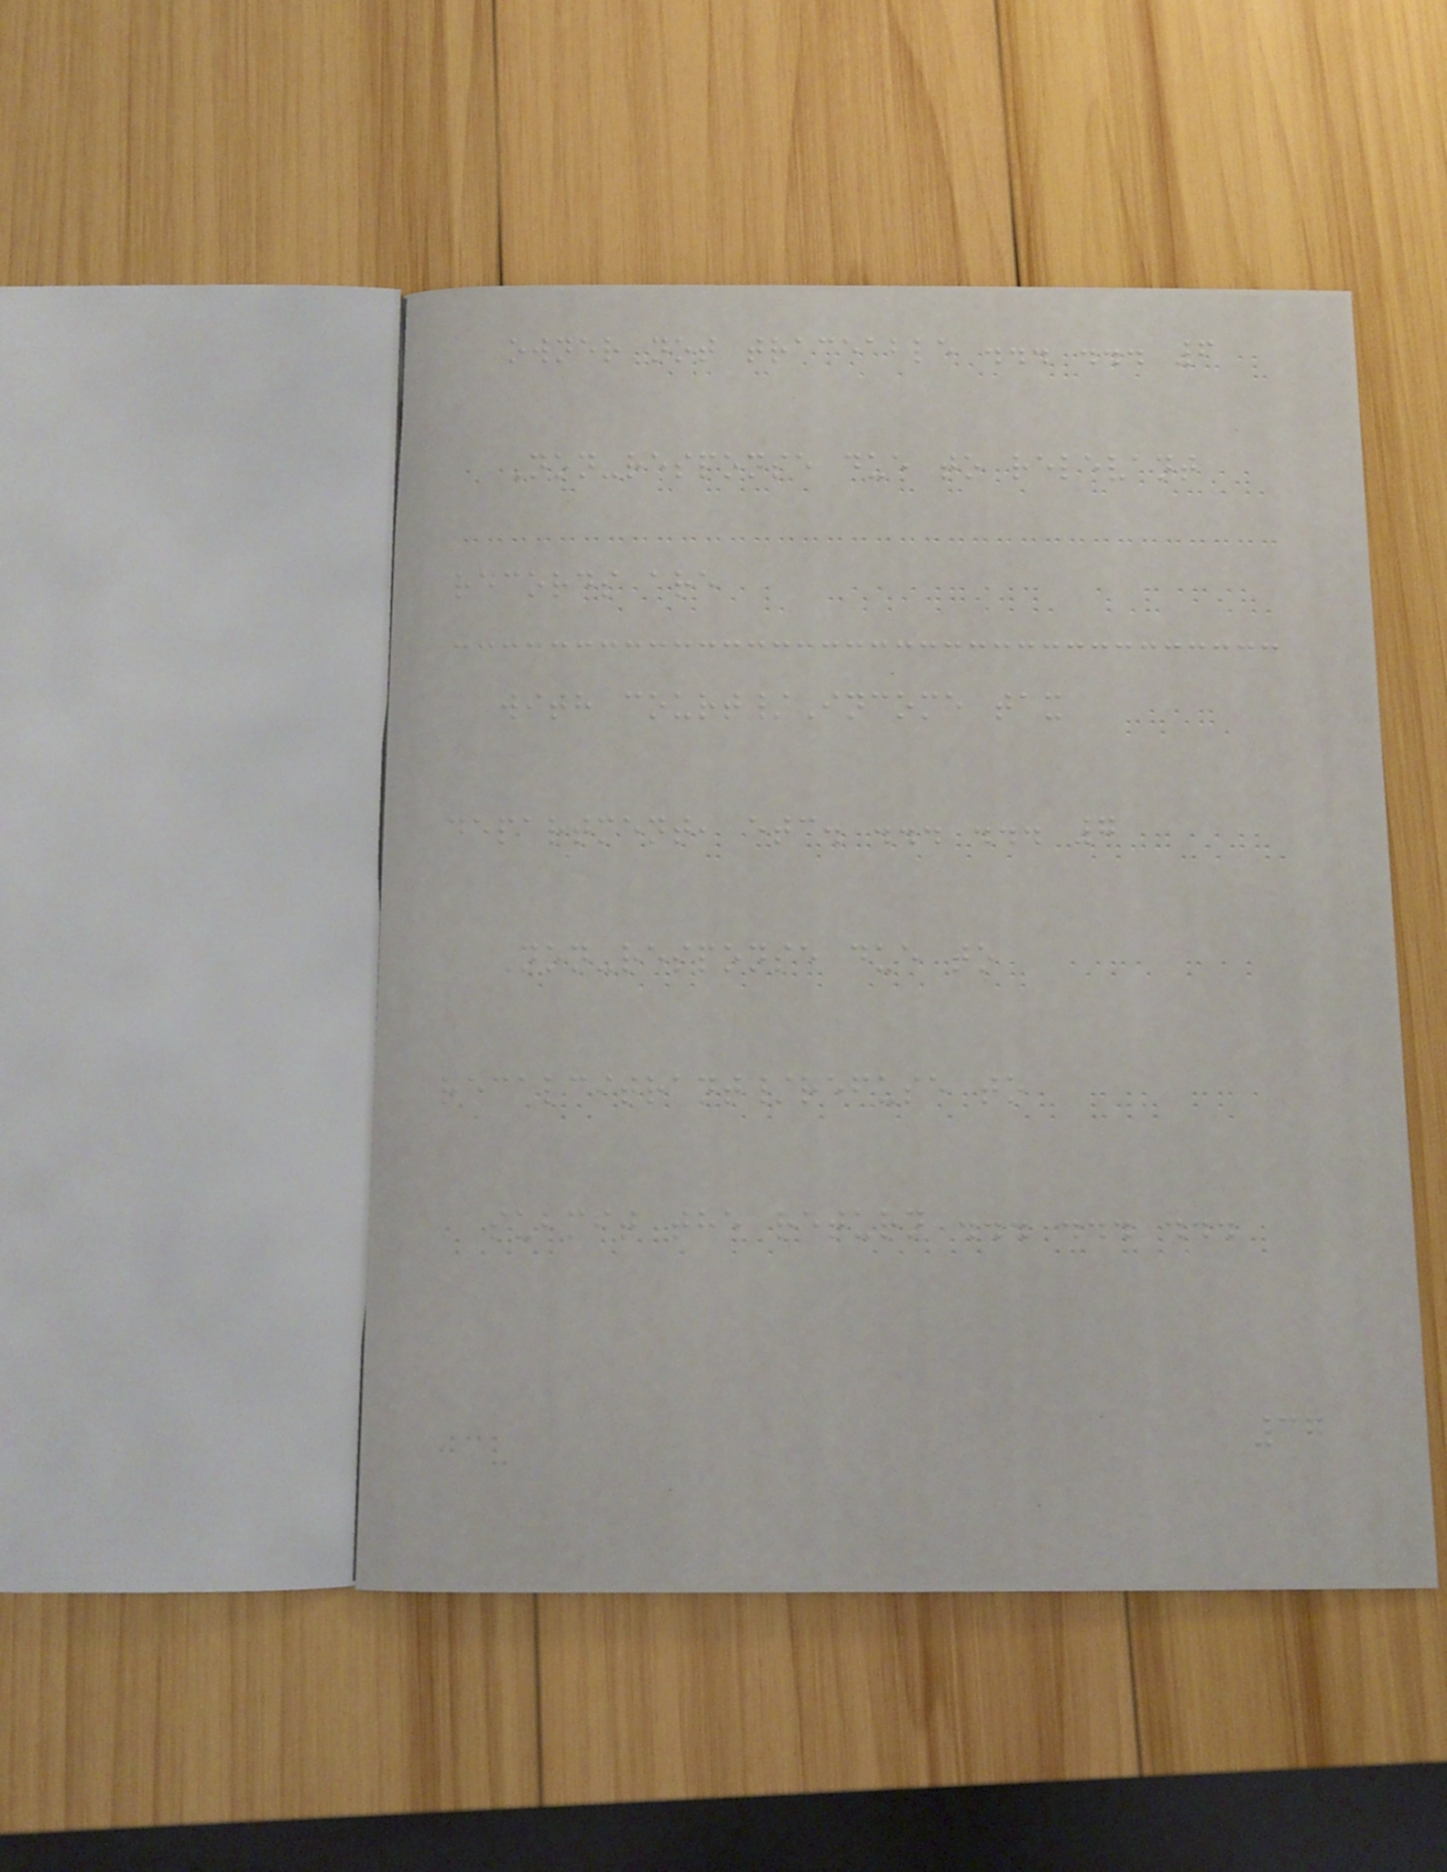owner not traceable ... ... 6
Non-response due to relevant
records are
with court/Income tax
department, etc. ... ... 7
Non-response due to
recalcitrant/refuse to
submit the return ... ... ...
37
